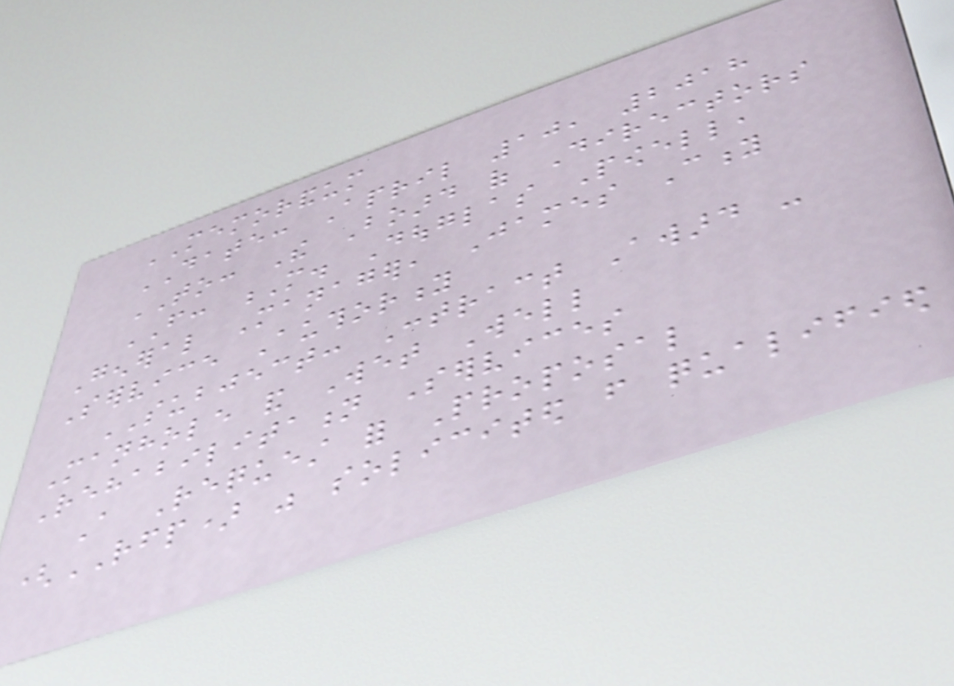MEMORANDUM
DATE: April 10, 2018
TO: The Board of Directors
FROM: M. Douglas Powell,
General Manager, James City
Service Authority
SUBJECT: Contract Award -
Manhole and Wet Well
Rehabilitation Services
A Request for Proposal
(RFP) was solicited from qualified
